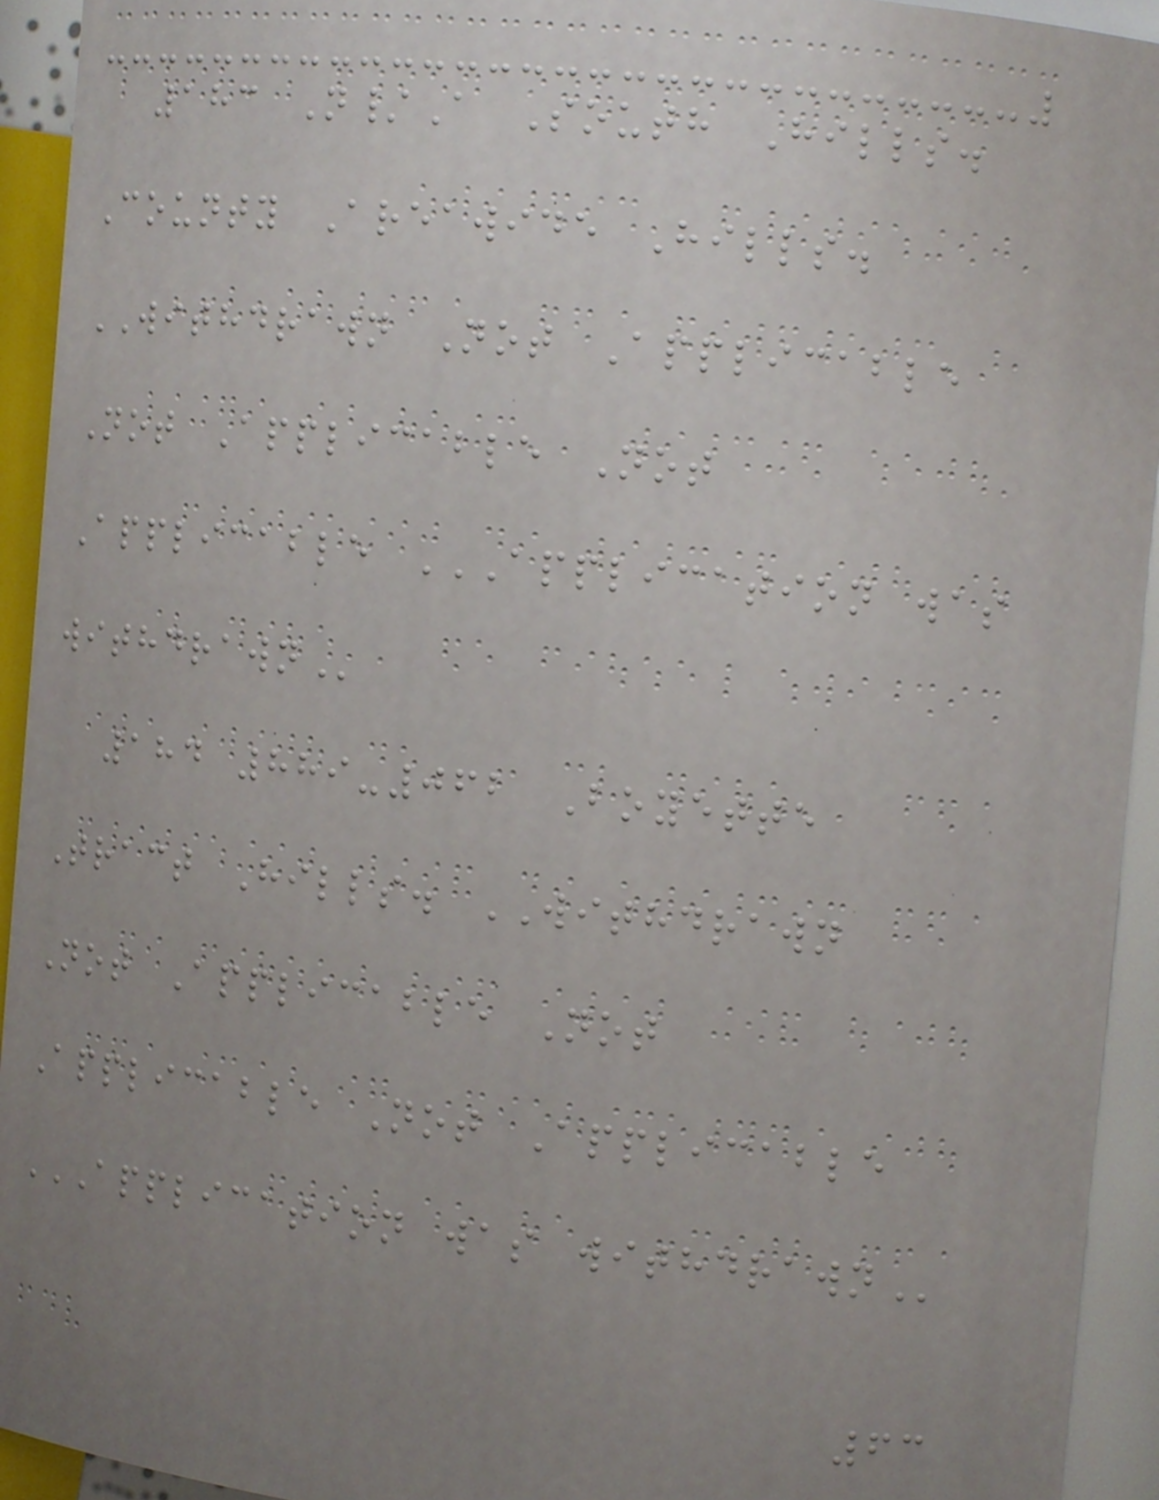183 N/A South Hills.
County Areawide Hills.
WITHDRAWN Not Applicable
Not Applicable Not
Applicable APPLICATION WAS
WITHDRAWN
184 889-062 Boyette
Tract Hills. WITHDRAWN
Not Applicable Not
Applicable Not Applicable
APPLICATION WAS WITHDRAWN
63
